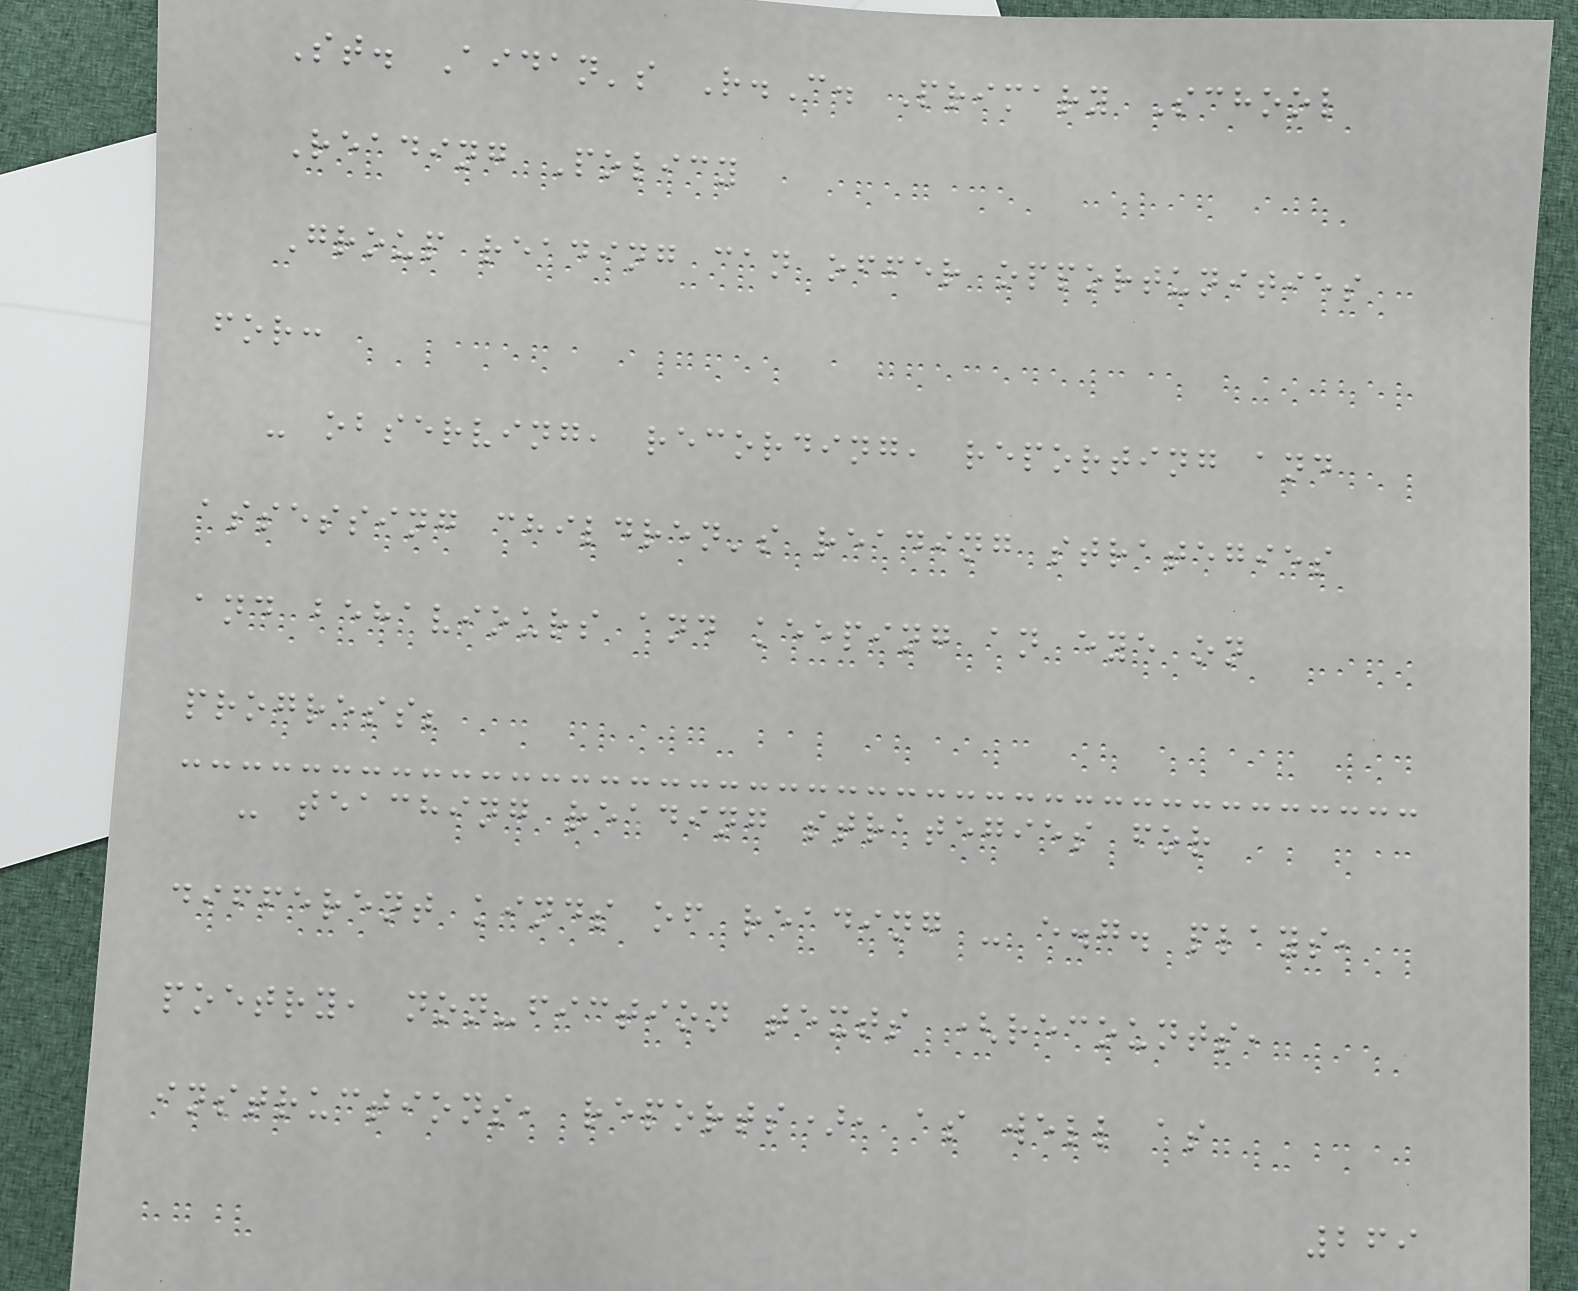St. Aidan's R.C. Primary School
Reading Policy
Group reading can offer opportunities
for:
- observing, recording, reporting and
assessing children's reading strategies
and behaviours and keeping an eye on
progress;
- teaching reading strategies for
different kinds of reading - e.g. plays,
poetry, non-fiction texts (recounts,
instructions, reports), as well as
269
